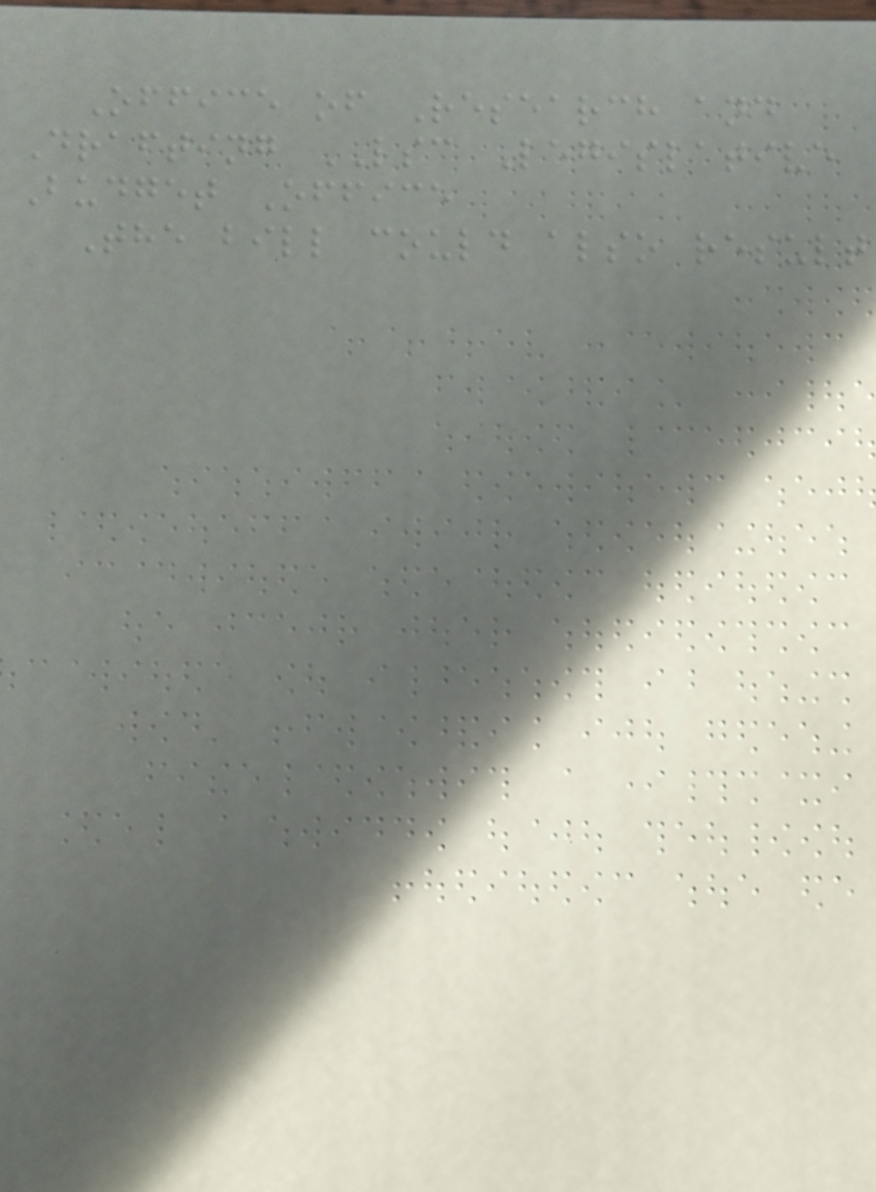Office of Research and
Drafting LSC Legislative
Budget Office
The bill could also result
